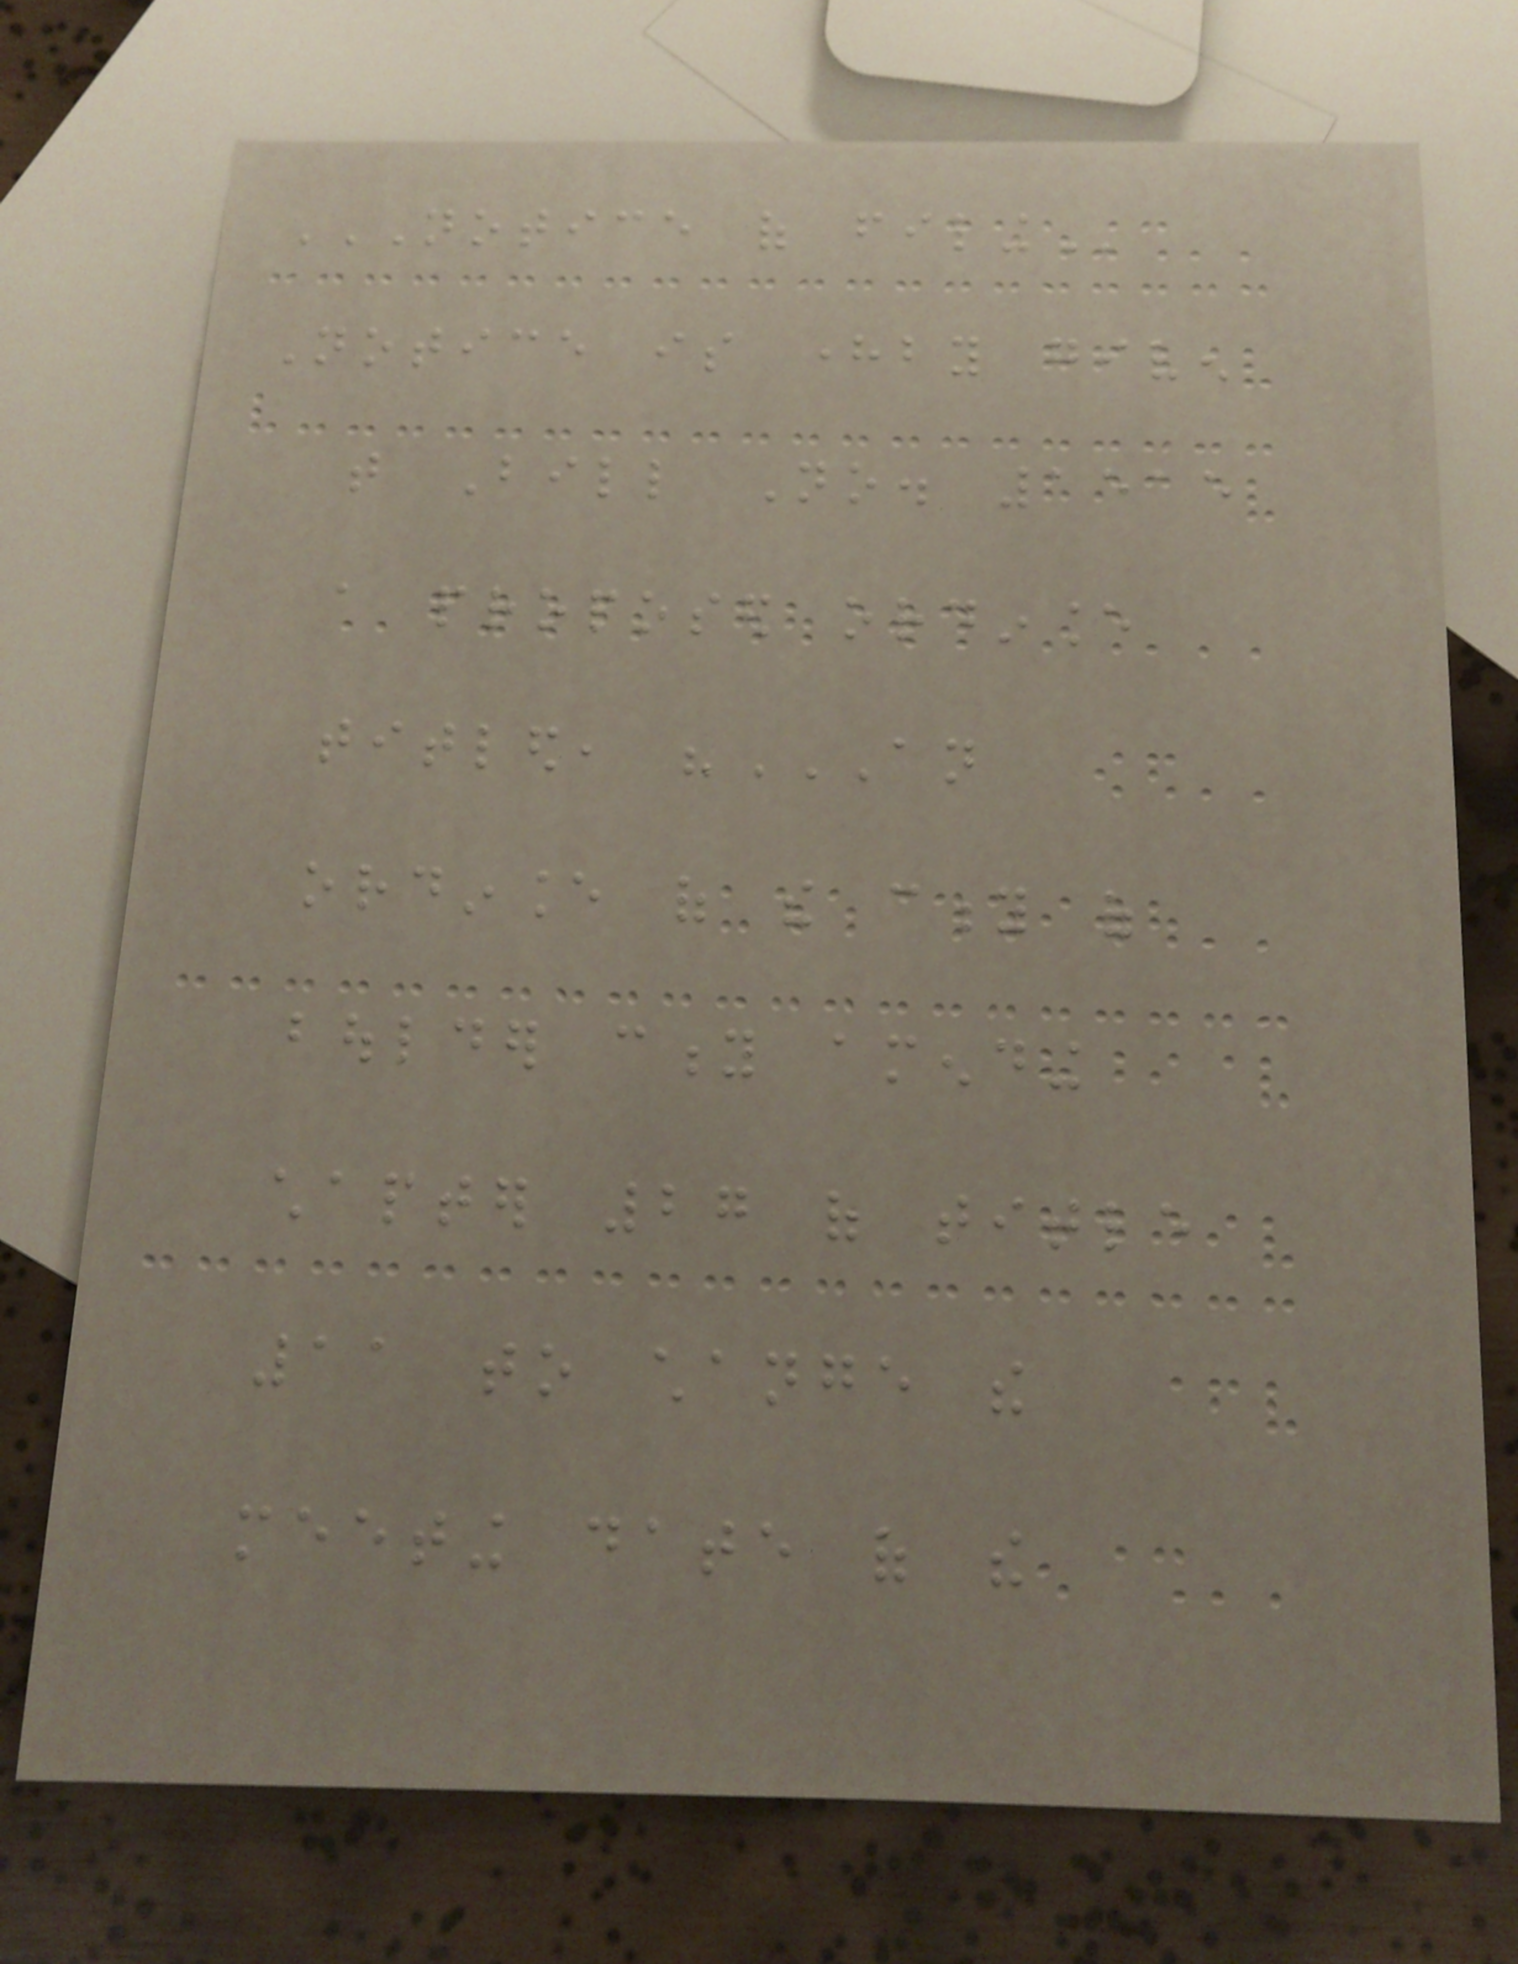NOTICE OF FILING
Notice is hereby given
that Bill No. 1515
a proposed ordinance
titled, "AN
ORDINANCE OF THE CITY OF
BOULDER CITY AMENDING
CHAPTER 27 OF TITLE
11 TO CHANGE THE
MEETING DATE OF THE
